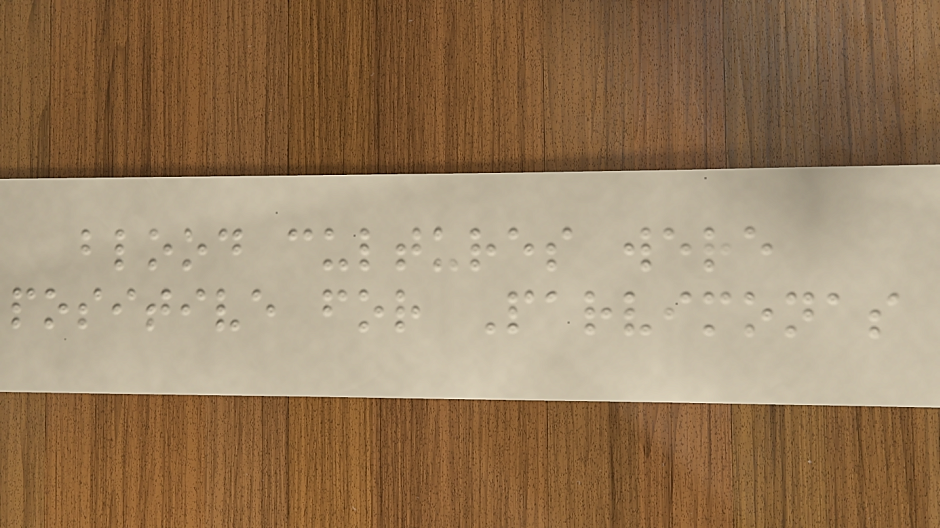blood cultures were
positive for Parvimonas
